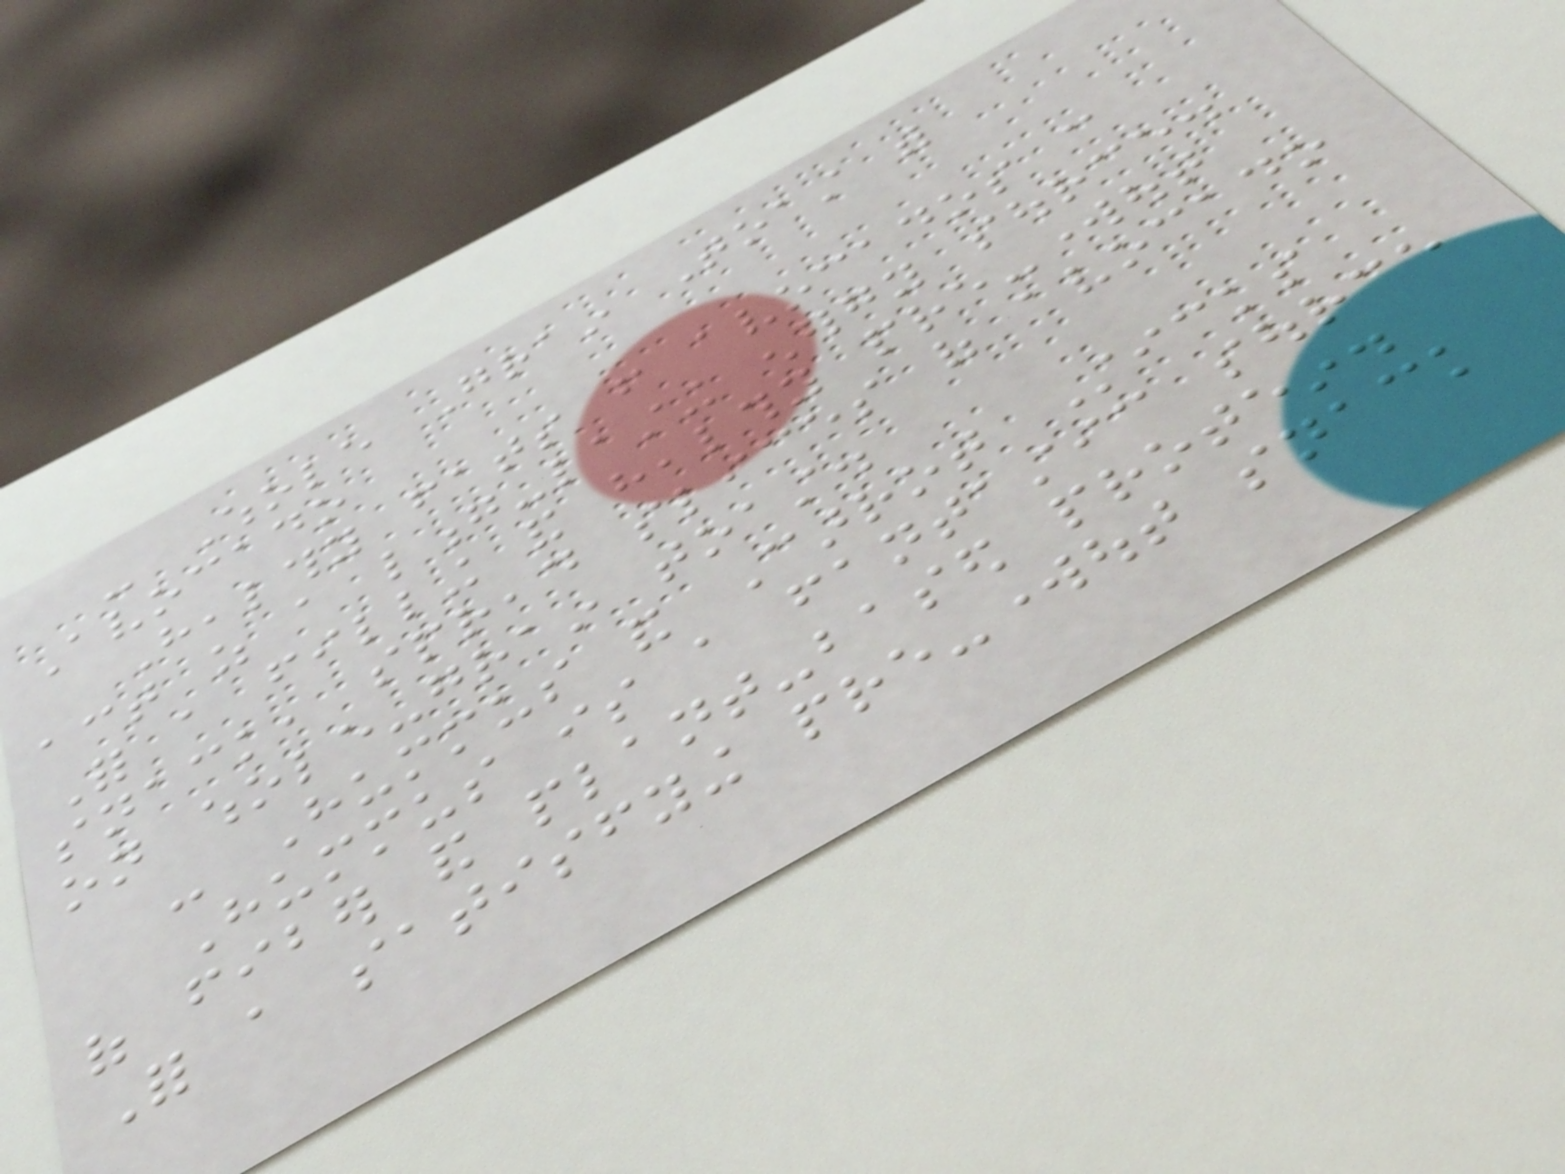- Whole Grain Toast with
Avocado
Healthy fats from avocados can
act as a long-lasting energy source.
For a filling and healthy pre-workout
snack, spread slices of avocado
on whole-grain toast.
- Hummus and Carrot Sticks
Hummus is a fantastic source
of fiber and plant-based protein.
For a satisfying pre-workout snack
